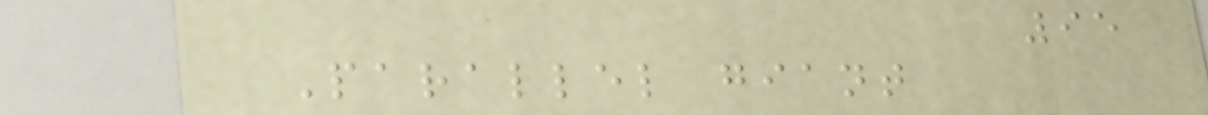95
Parallel giant
